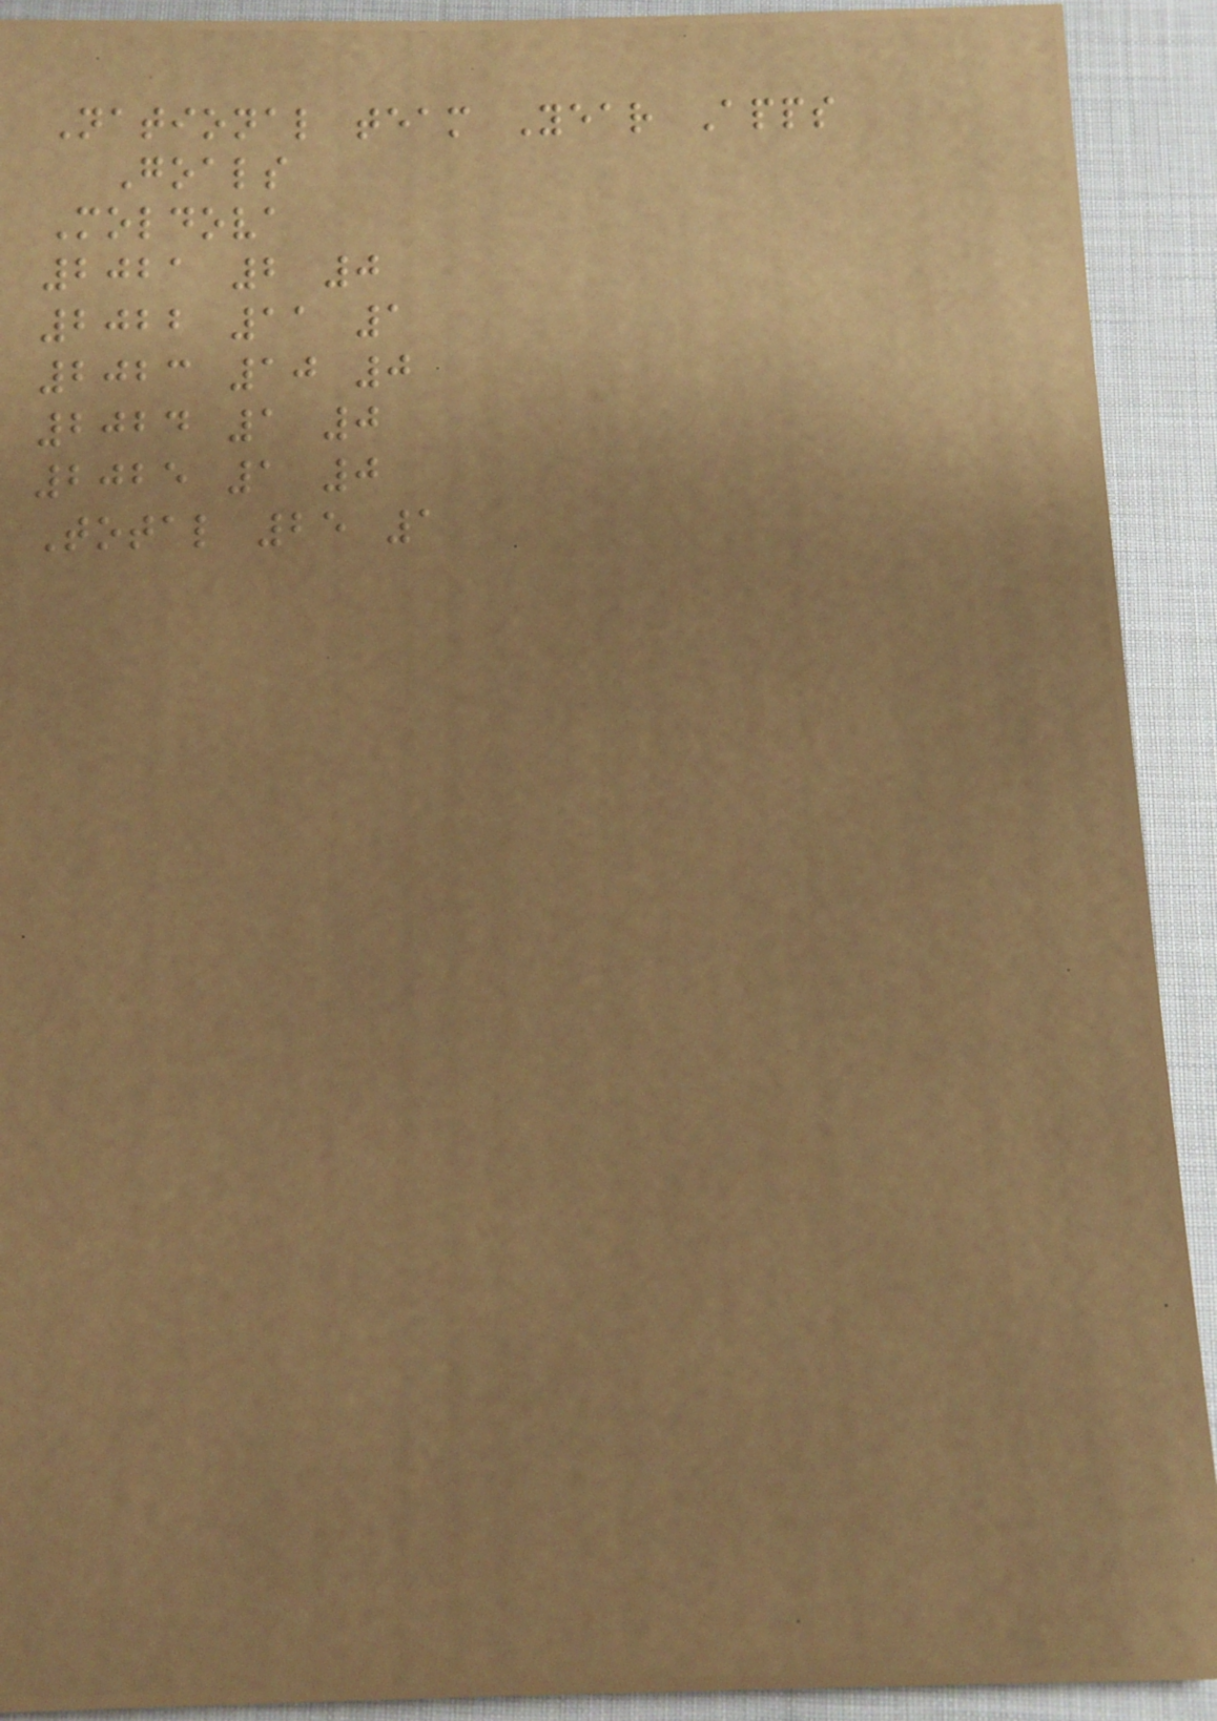National team Year Apps
Goals
Moldova
2021 2 0
2022 11 1
2023 10 0
2024 1 0
2025 1 0
Total 25 1
